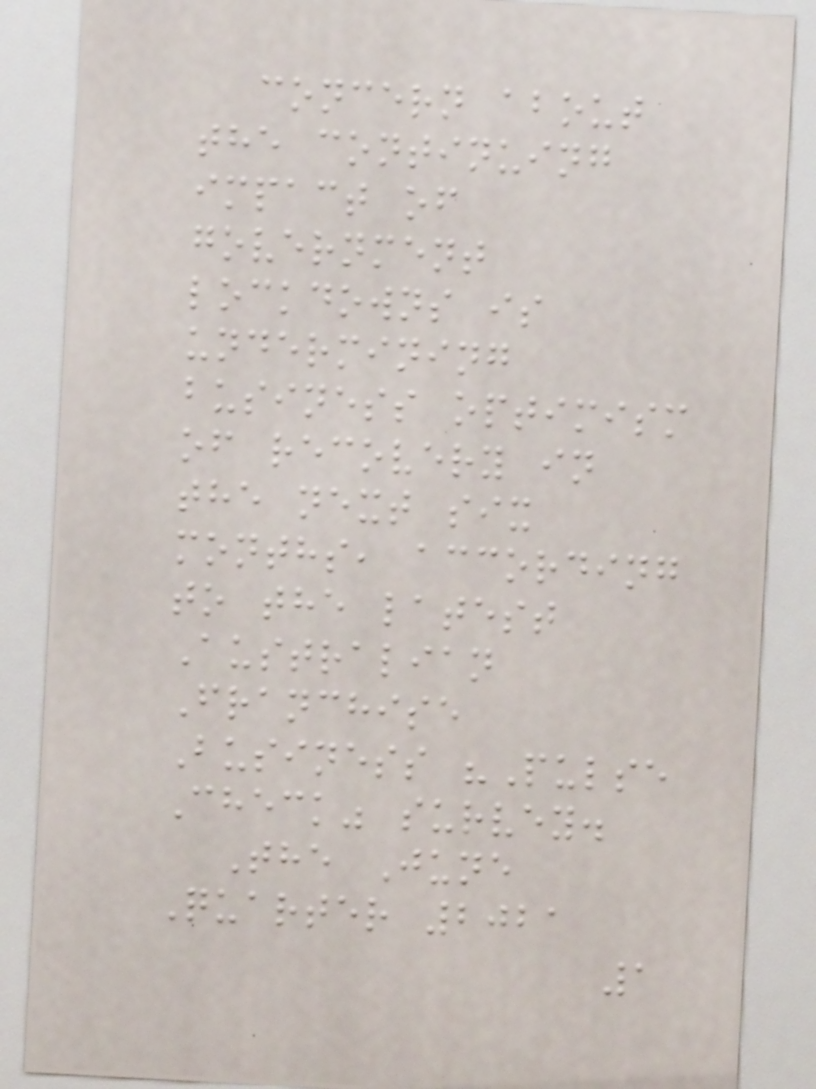concern about
the continuing
impact of
government
lockdowns is
undermining
business optimism
of recovery in
the next six
months, according
to the latest
Australian
Franchise
Business "Pulse
Check" survey.
The June
Quarter 2021
1
